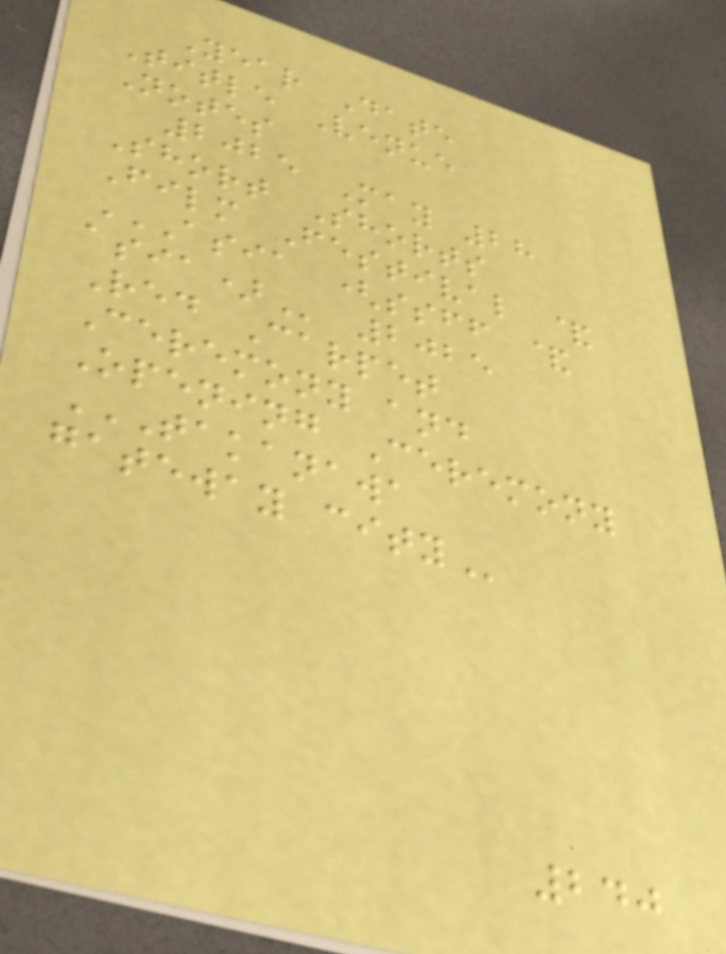Year Date
Title Venue
Notes
2025 May 28
Short Shorts
Film Festival &
ASIA (SSFF &
ASIA) 2025
Red Carpet
Ceremony and
Opening Ceremony
TAKANAWA
GATEWAY CITY
240
